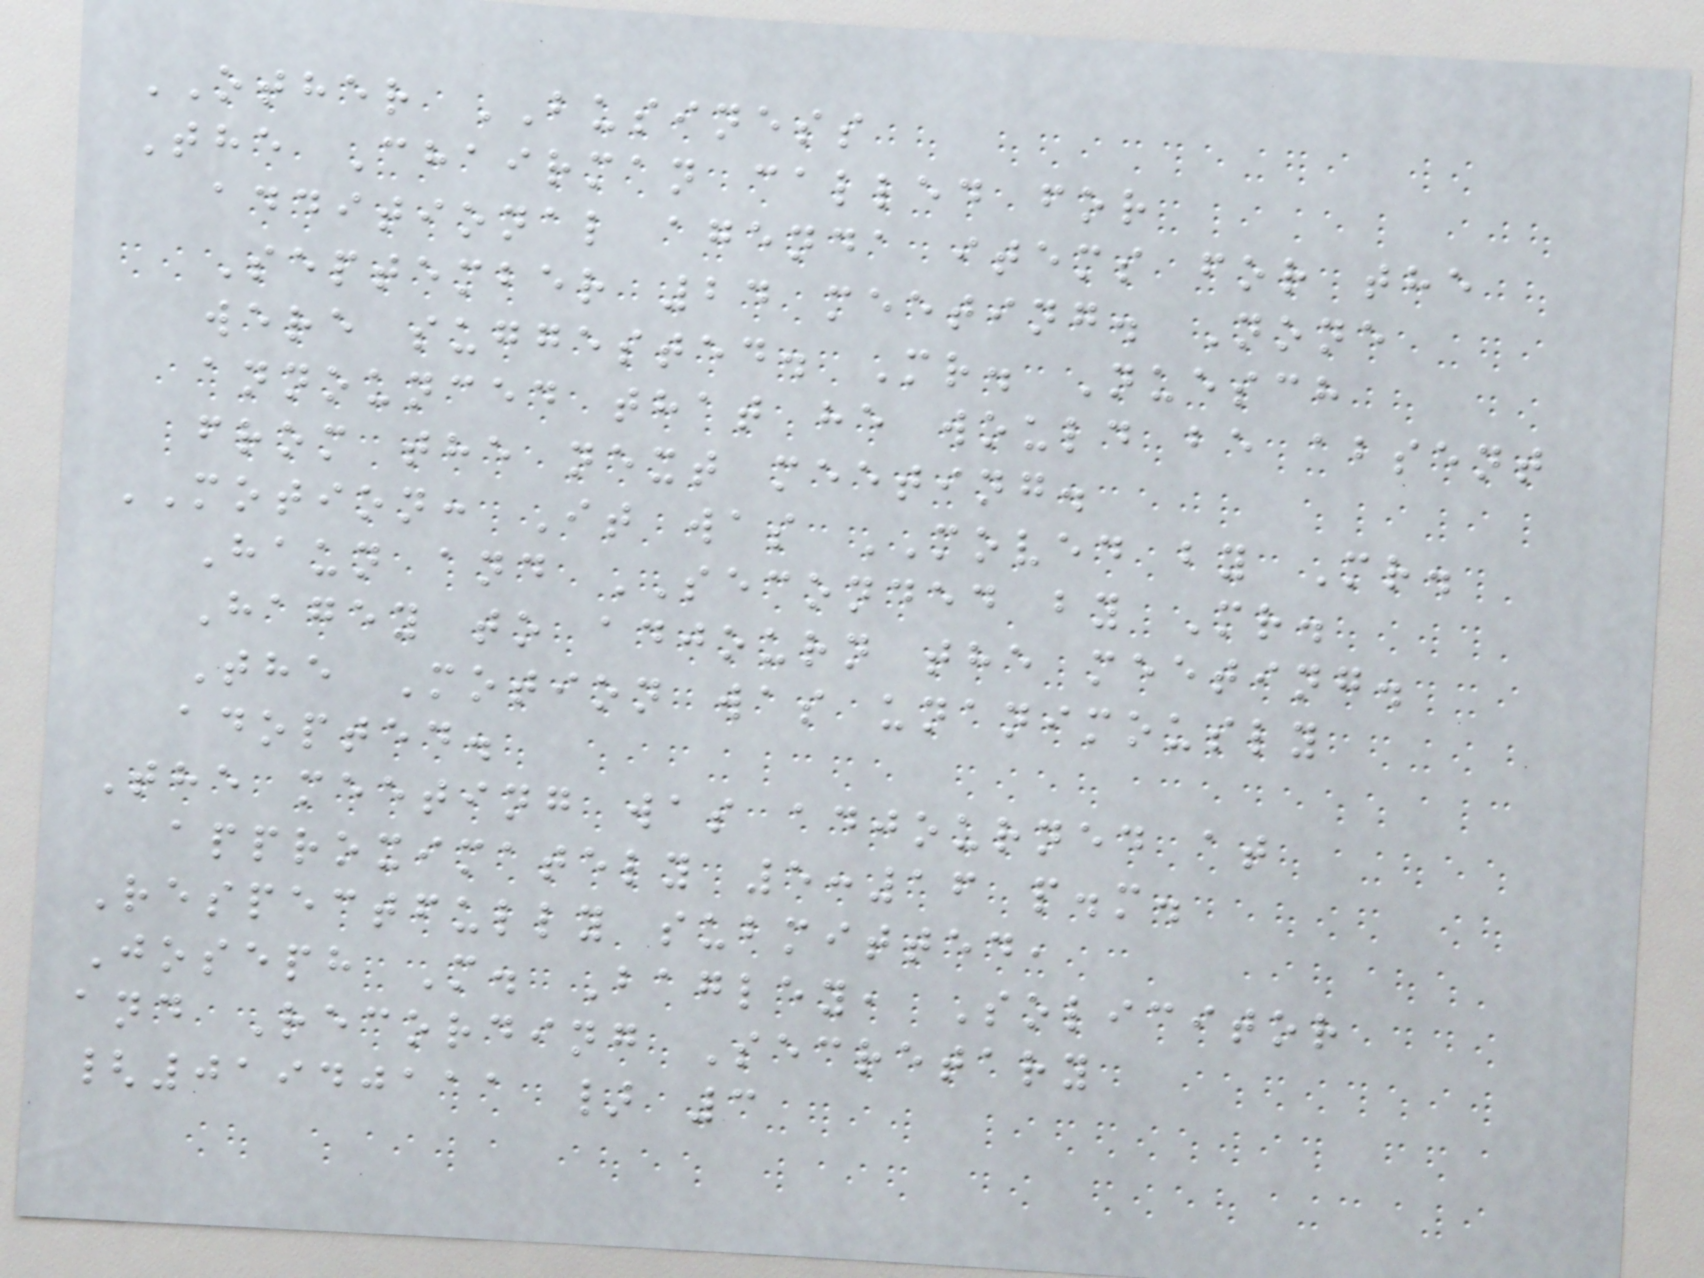OTHER BUSINESS
The Chairman called for
additional agenda items for the
September 24 meeting. None
were suggested. Mr. Nuesch
announced that he would be absent
from the next meeting.
MOTION: It was MOVED by Mr.
Haun and SECONDED by Mr.
Hagey to adjourn the meeting.
The Motion was unanimously
adopted.
The meeting was adjourned at
approximately 5:16 p.m.
Respectfully submitted,
Joseph M. Bagley, Solicitor
and Recording Secretary
{01940111 } 3
